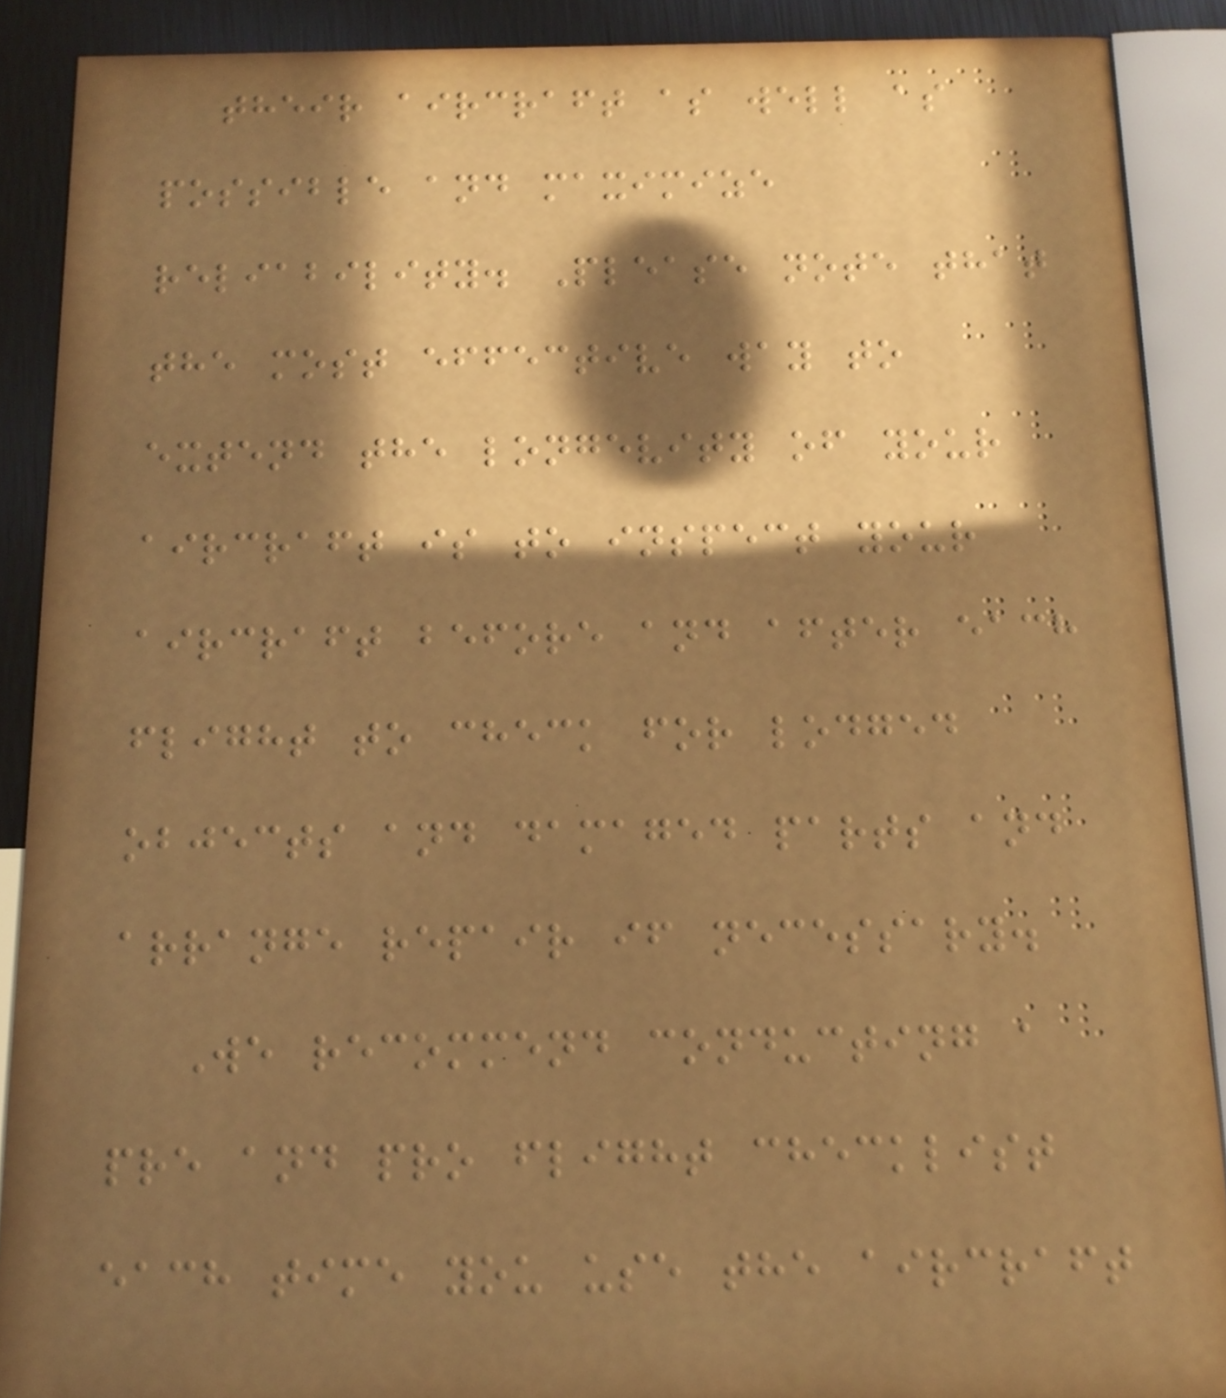their aircraft as well as
possible and maximize
reliability. Please note that
the most effective way to
extend the longevity of your
aircraft is to inspect your
aircraft before and after each
flight to check for lodged
objects and damaged parts and
arrange repair if necessary.
We recommend conducting a
pre and pro flight checklist
each time you use the aircraft
